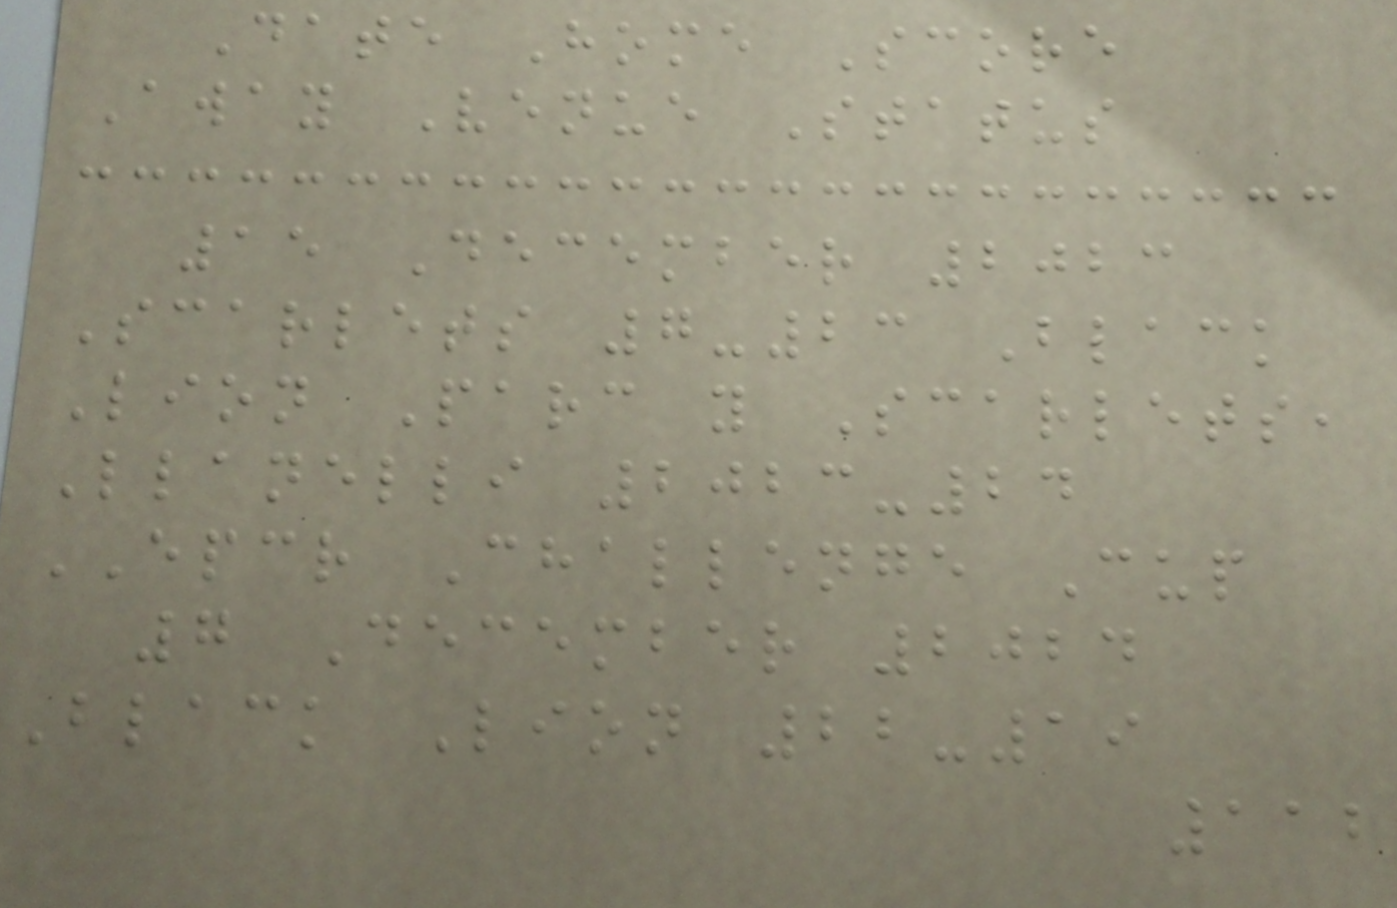Date Home Score
Away Venue Status
15 December 2023
Scarlets 7-23 Black
Lion Parc y Scarlets,
Llanelli 2023-24
EPCR Challenge Cup
7 December 2024
Black Lion 22-19
112
